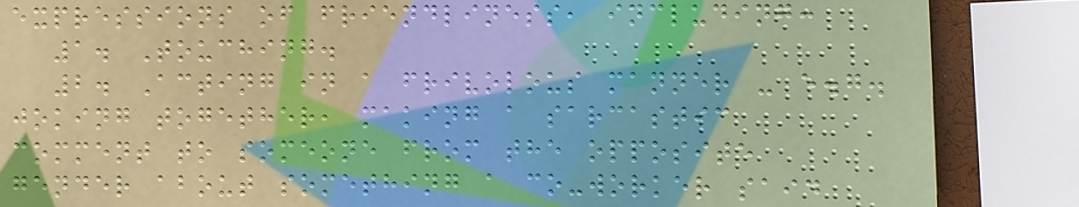expressions of friendliness, including:
1. Touching.
2. Acting in a frivolous manner - e.g.
joking together, making a sarcastic
comment to someone from the opposite
gender about something a co-worker said
